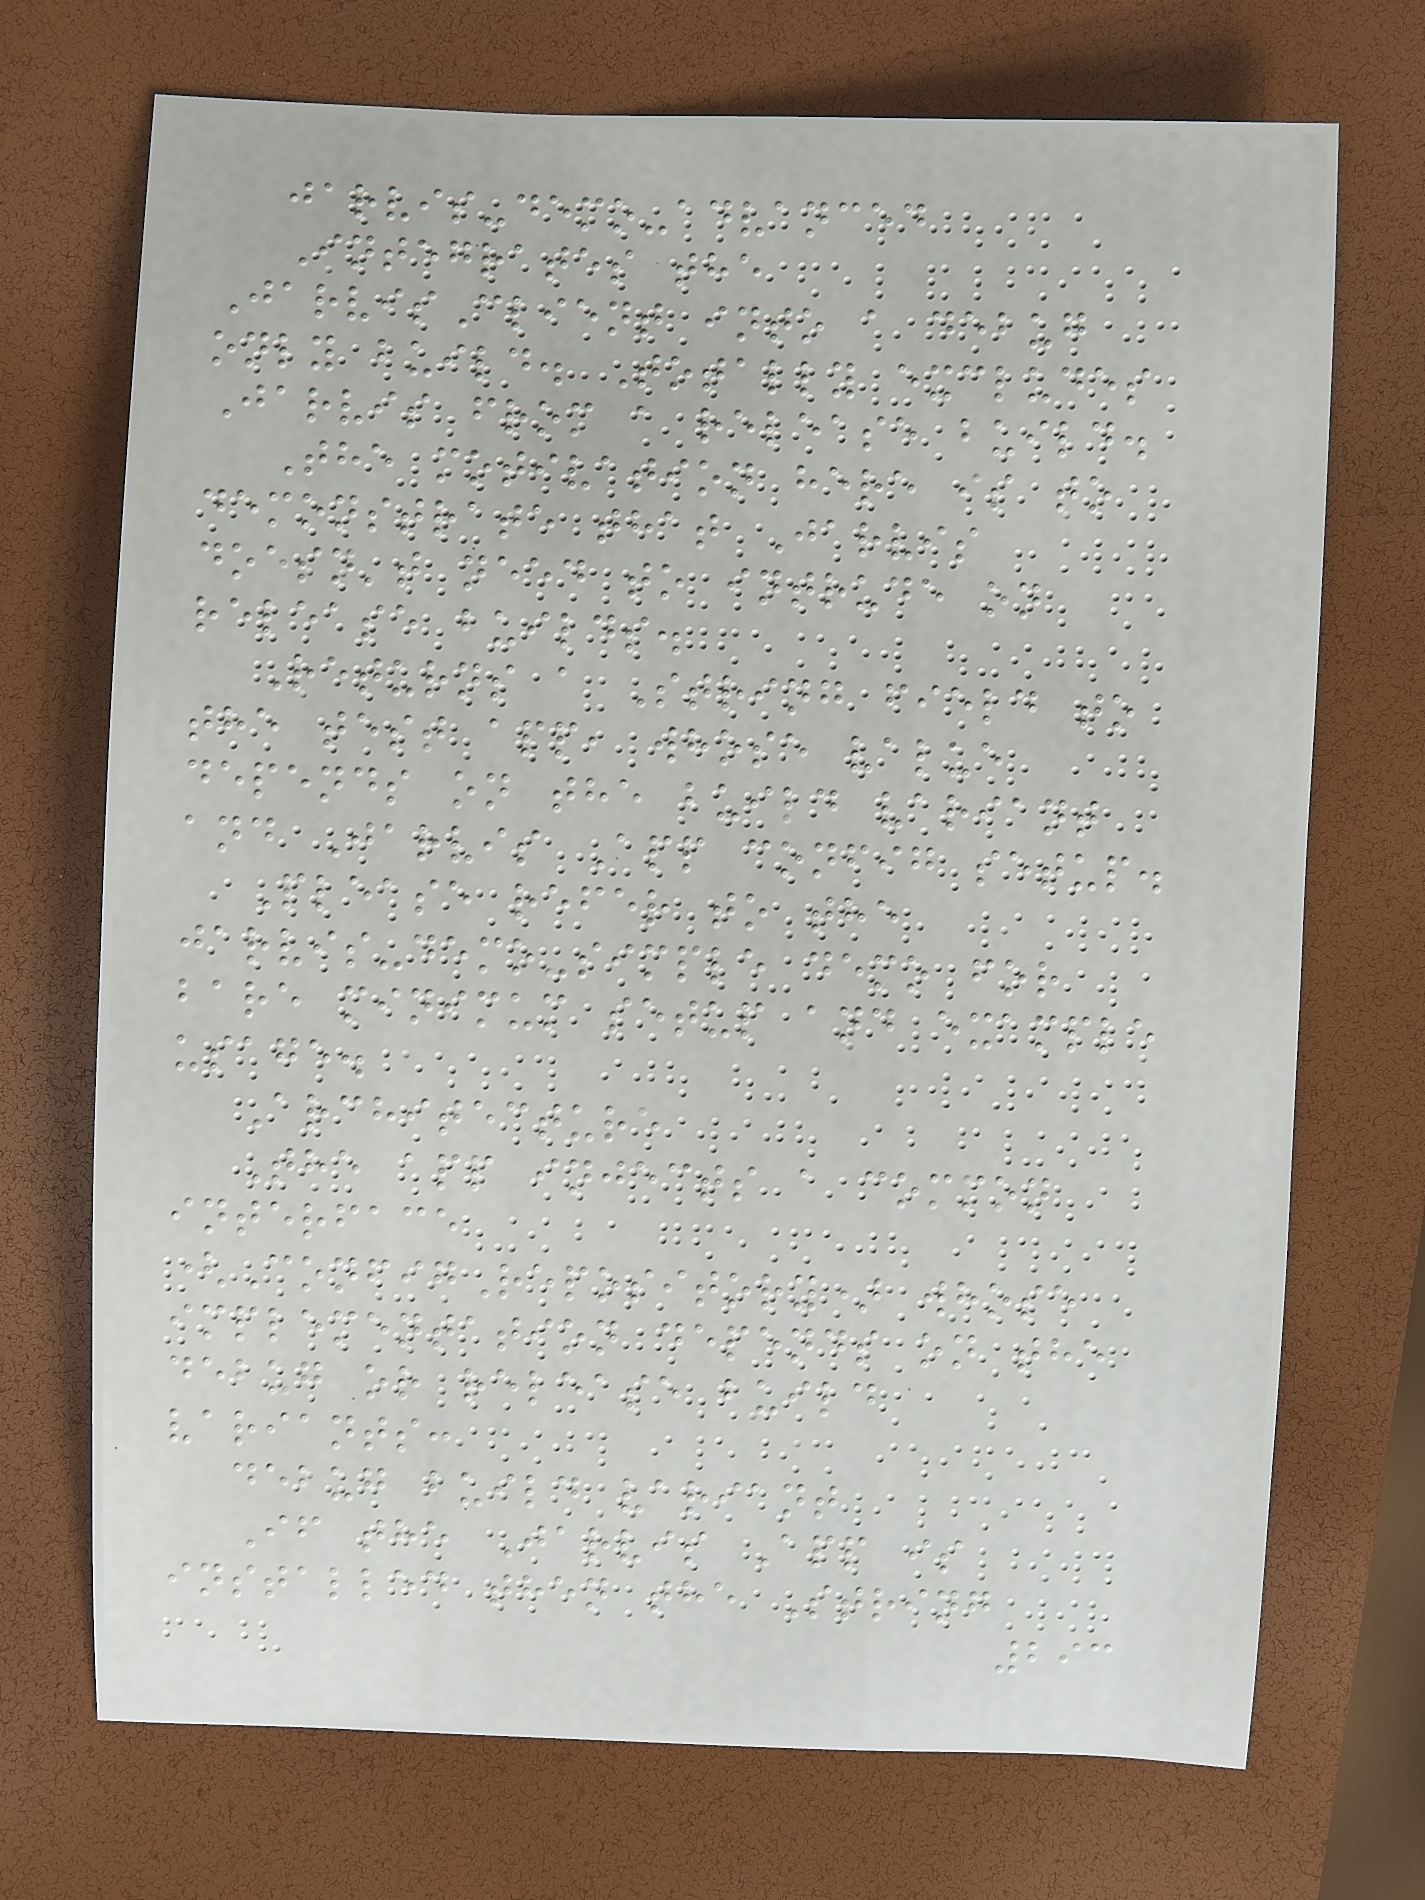jarvis-demo-advanced
Integrates the
JarvisClient into a debug
only build. Totally excludes
Jarvis from a release build.
The motivation here is to
demonstrate that Jarvis
doesn't need to intrude on
release builds.
Returns a String field to
the test app, whose value
depends on the build variant
and Jarvis App config setup.
Please refer to the
jarvis-demo-simple demo for
bare minimum setup and example
usage.
Architecture
The app injects a common
interface
(ConfigRepository) whose
implementation depends on the
debug or release build
variants:
debug build variant
If the Jarvis App is
installed then the String
293
